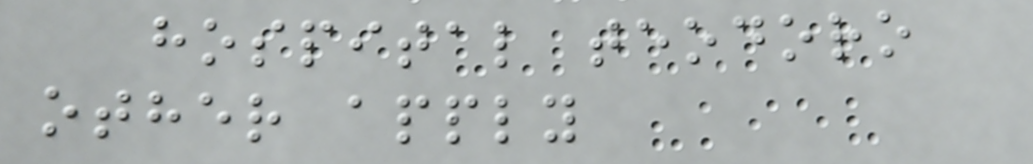hospital teodoro
other apply
